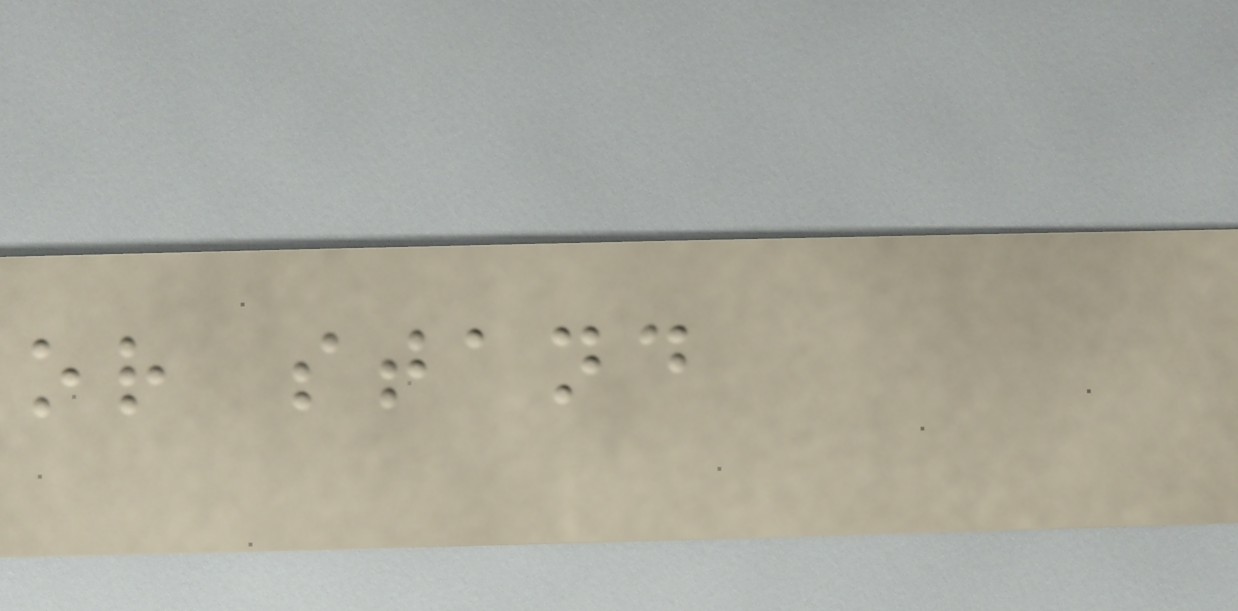or stand
